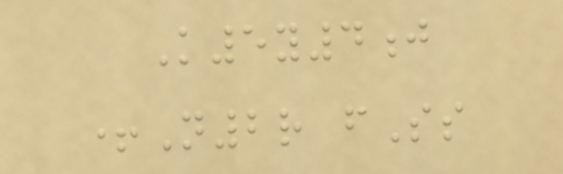K5y4j
+N2r fSs
